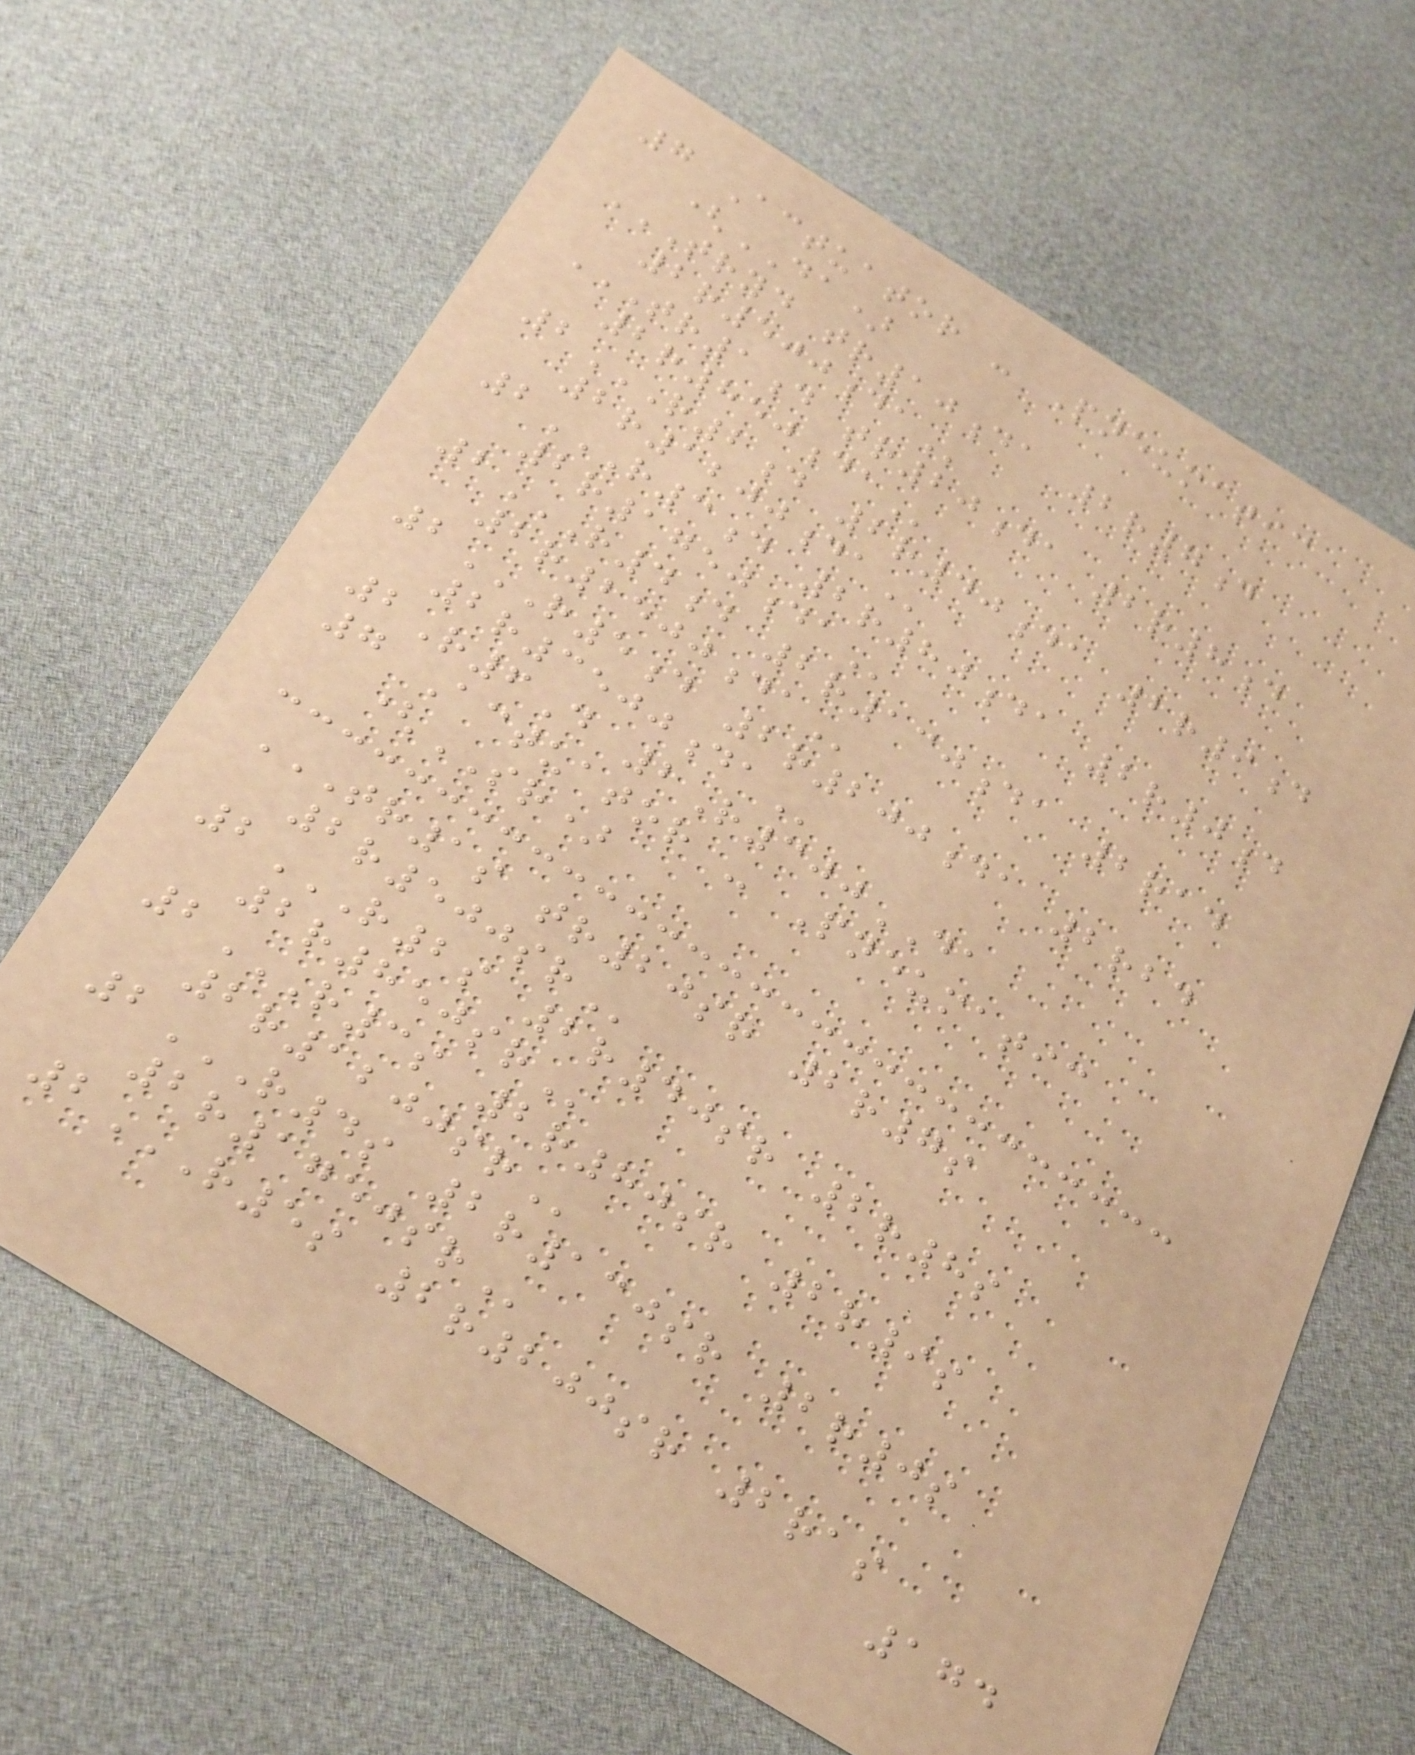7 Actuator - Pneumatic
(DA)
TRYD TR10DA 2R7D
2R500DA
TR1D TR20DA 2R8D
2R850DA
2R2D 2R40DA 2R9D
2R1200DA
2R3D 2R80DA 2R0D
2R1750DA
2R4D 2R130DA 2RAD
2R2500DA
2R5D 2R200DA 2RBD
2R3500DA
2R6D 2R300DA
7 Actuator - Pneumatic
(SR)
TR1S TR20SR 2R7S
2R500SR
2R2S 2R40SR 2R8S
2R850SR
2R3S 2R80SR 2R9S
2R1200SR
2R4S 2R130SR 2R0S
2R1750SR
2R5S 2R200SR 2RAS
174
